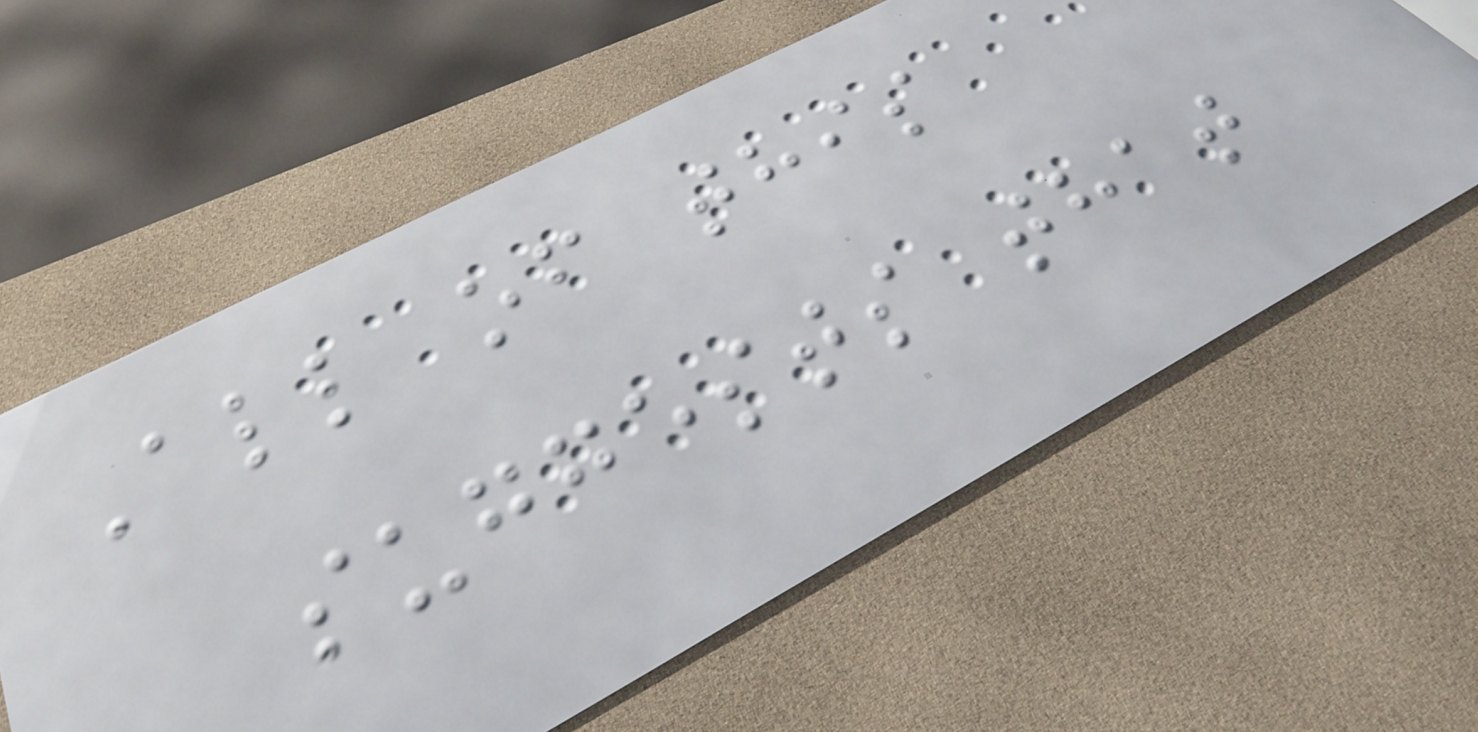All of this
suggests that
